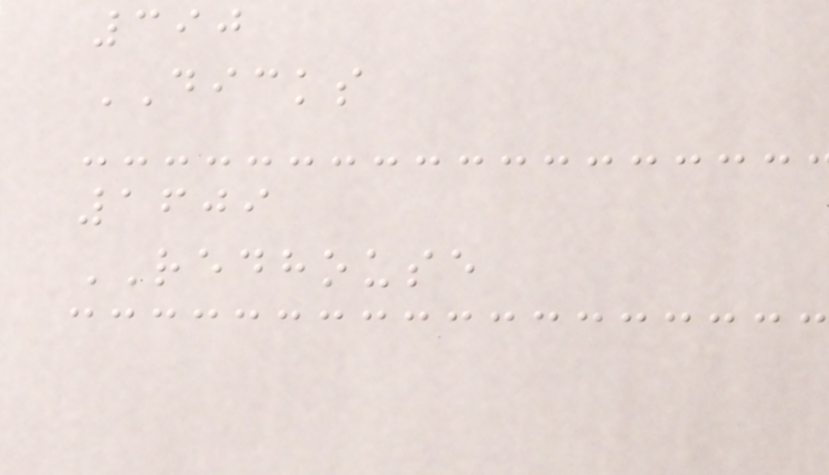390
DICKS
1609
REDHOUSE
